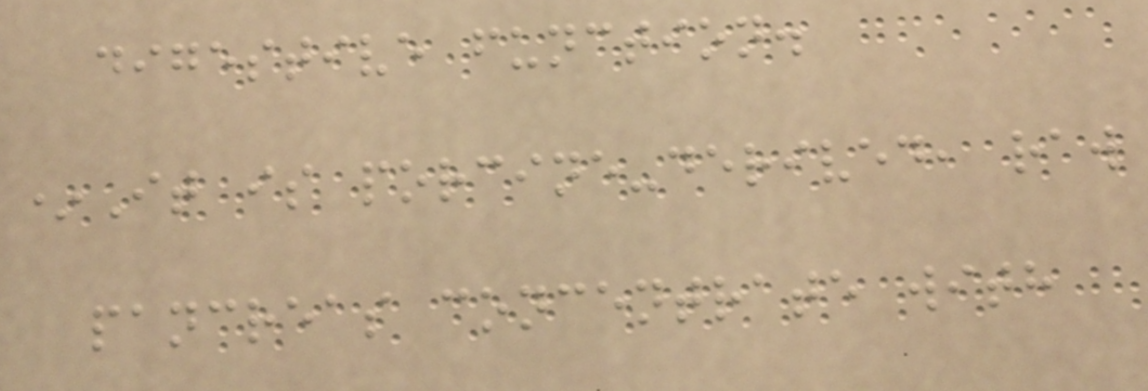digestive function.
*It is porcine-derived, raw
pancreas concentrate with
